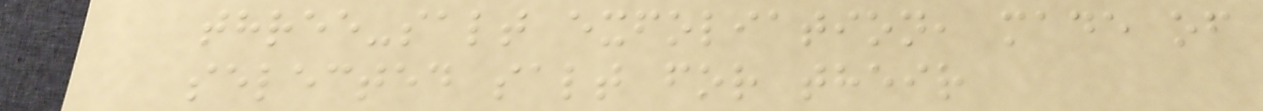three-salt exfoliation, made of
selected salt for their
